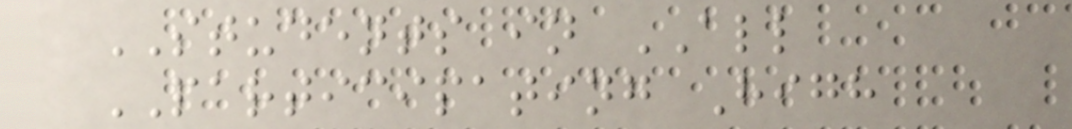STUDENTS in ALL
PARTICIPATING High
